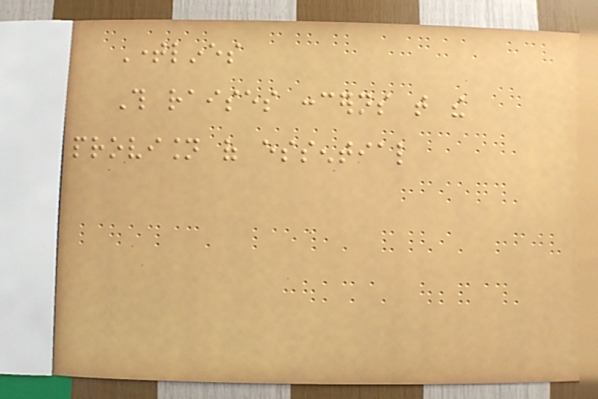Timelines
This raises concerns that the
provision of essential
